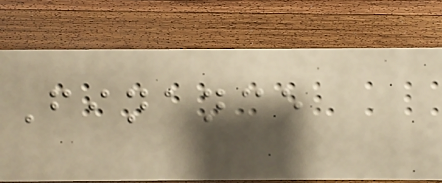Finance
